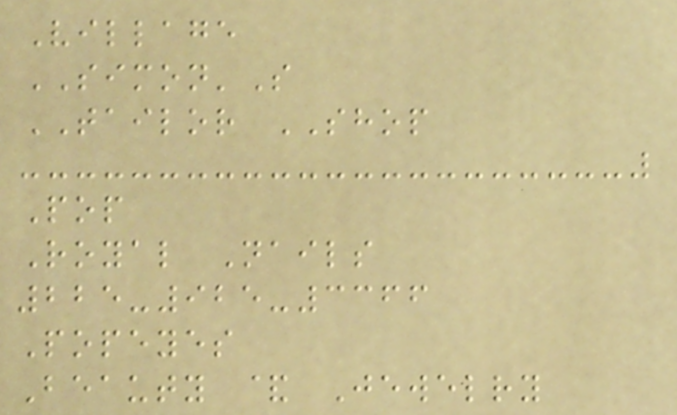Village
SIMON'S
TAILOR SHOP
Pop
Royal Nails
225-925-3366
Popeyes
Beauty & Jewelry
